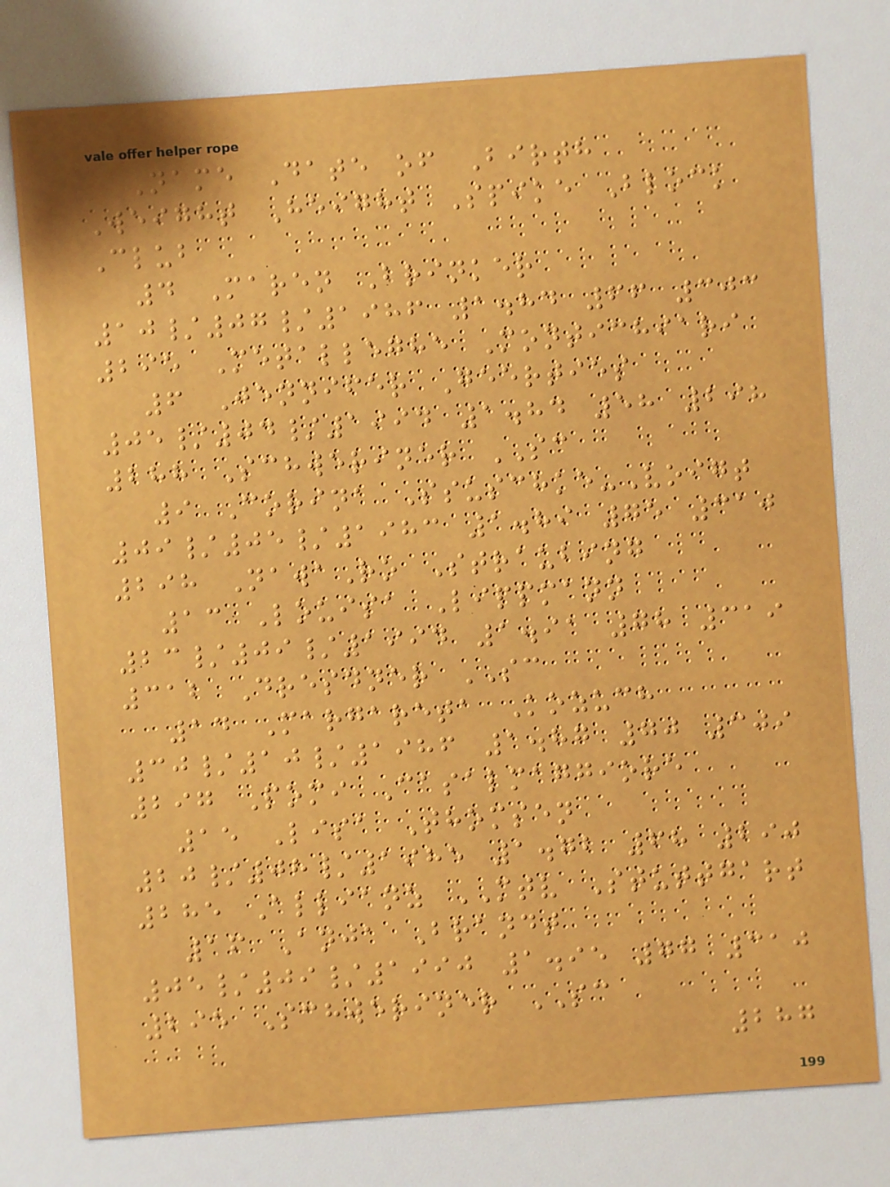Name Date of Birth
Weight Height Spike Block
Club
4 Maren Brinker
10/07/1986 1.84 66 303
295 Metalleghe Montichiari
6 Jennifer Geerties
05/04/1994 1.84 58 298
288 Schweriner SC
9 Corina Ssuschke-Voigt
09/05/1983 1.89 75 310
298 NawaRo Straubing
13 Louisa Lippmann
23/09/1994 1.91 78 319
312 Dresdner SC
14 Margareta Kozuch
30/10/1986 1.87 70 309
297 Pomi Casalmaggiore
15 Lisa Thomsen
20/08/1985 1.72 68 290
285 Allianz MTV Stuttgart
16 Anja Brandt
05/09/1990 1.95 77 310
295 Schweriner SC
287
